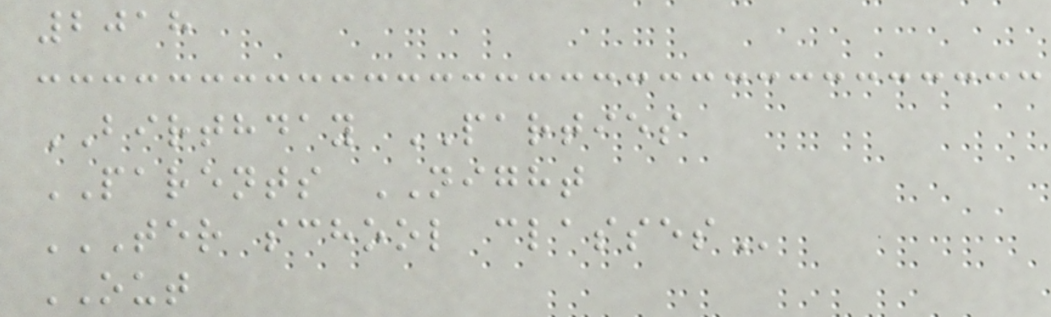2018
BIRTHDAY PARTIES
PARENTS NIGHT
TER SCHOOL CLASSES
OUT
